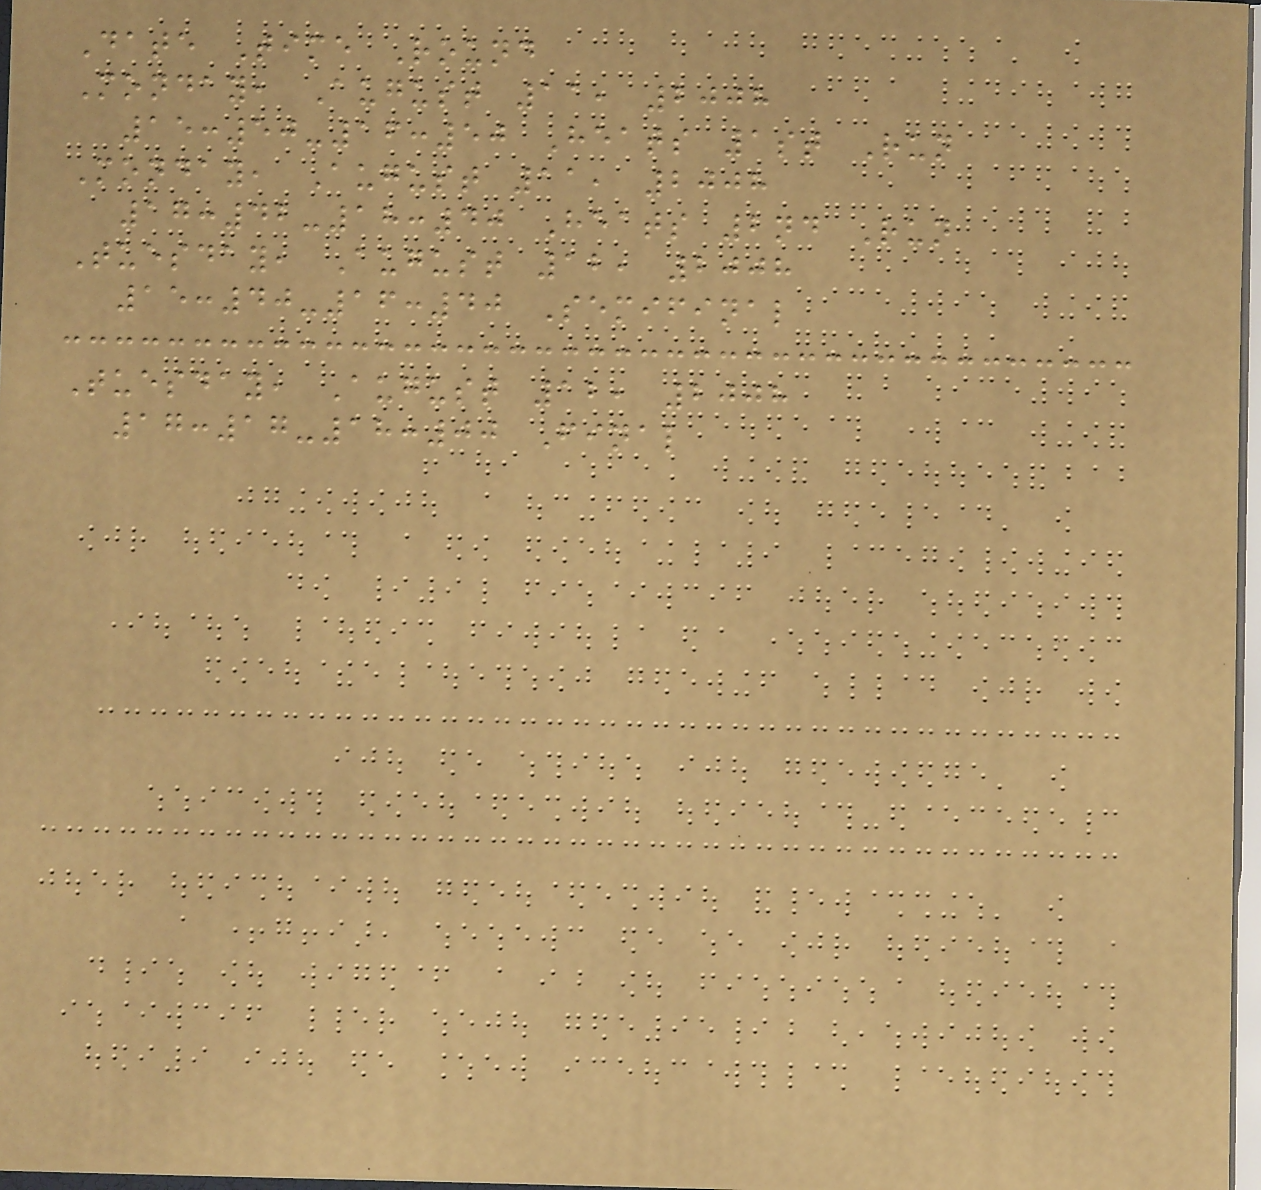Date Time Round
Monday, August 11, 2008
15:50-16:50 Heats 1st Run
Monday, August 11, 2008
17:42-18:40 Heats 2nd Run
Tuesday, August 12, 2008
15:40-16:40 Semifinal
Tuesday, August 12, 2008
17:17-18:00 Final
